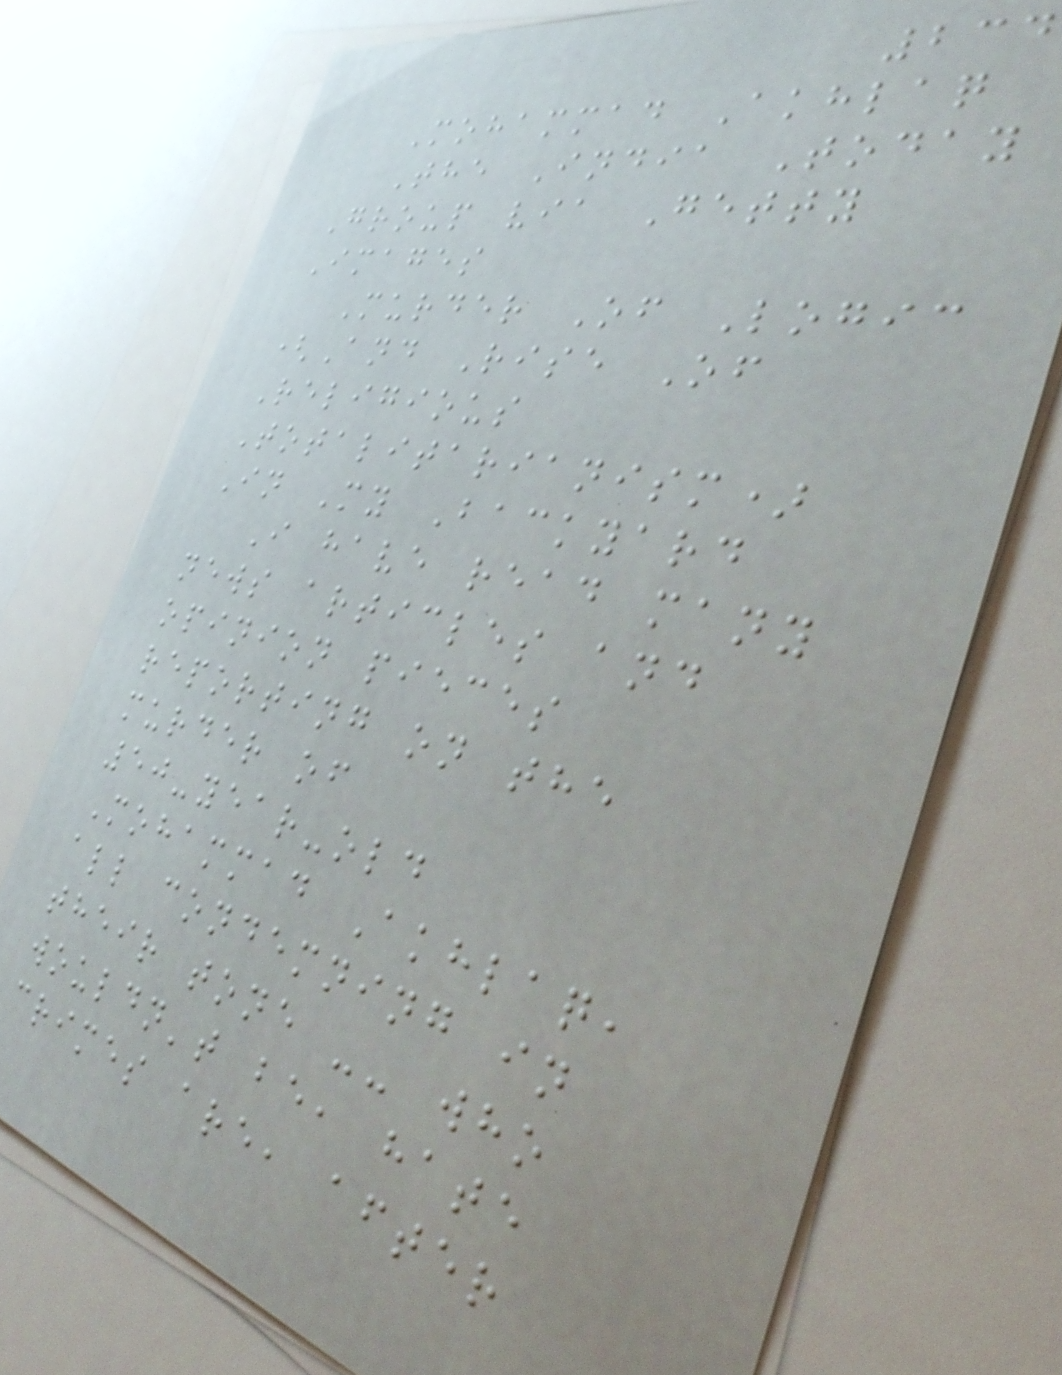234
Mohammad Akhlaq
The India Today
Group via Getty
Images
Murder Of Logic
(And Rise Of
Religious
Totalitarianism)
In My Backyard
I have read many
news articles and
opinion pieces
reporting on the
murder of
50-year-old
Mohammad Akhlaq,
all condemning in
their tone -- who
wouldn't be, hate
crimes are, after
